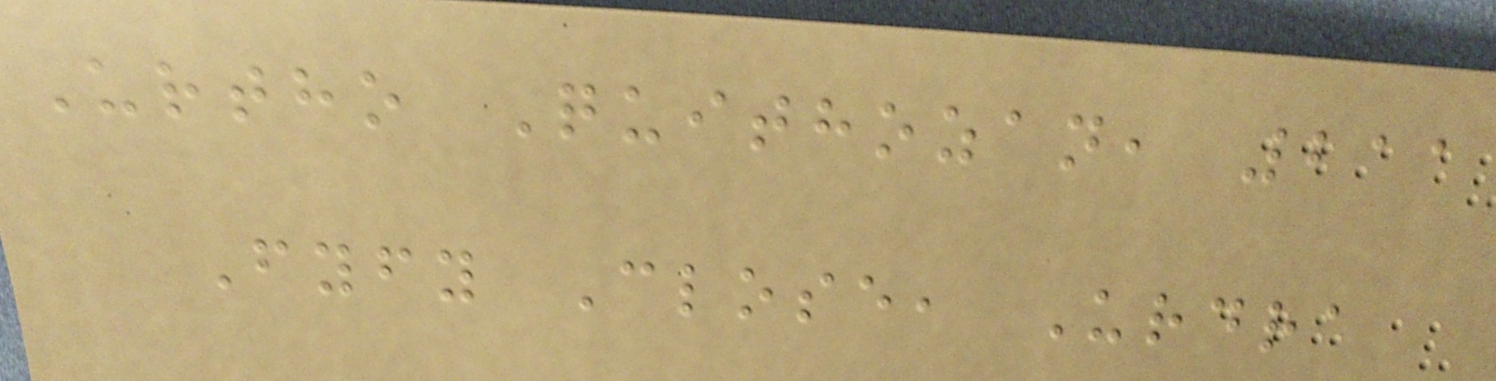Urtho Quithozan, 211
Fyfy Close, Urdra
